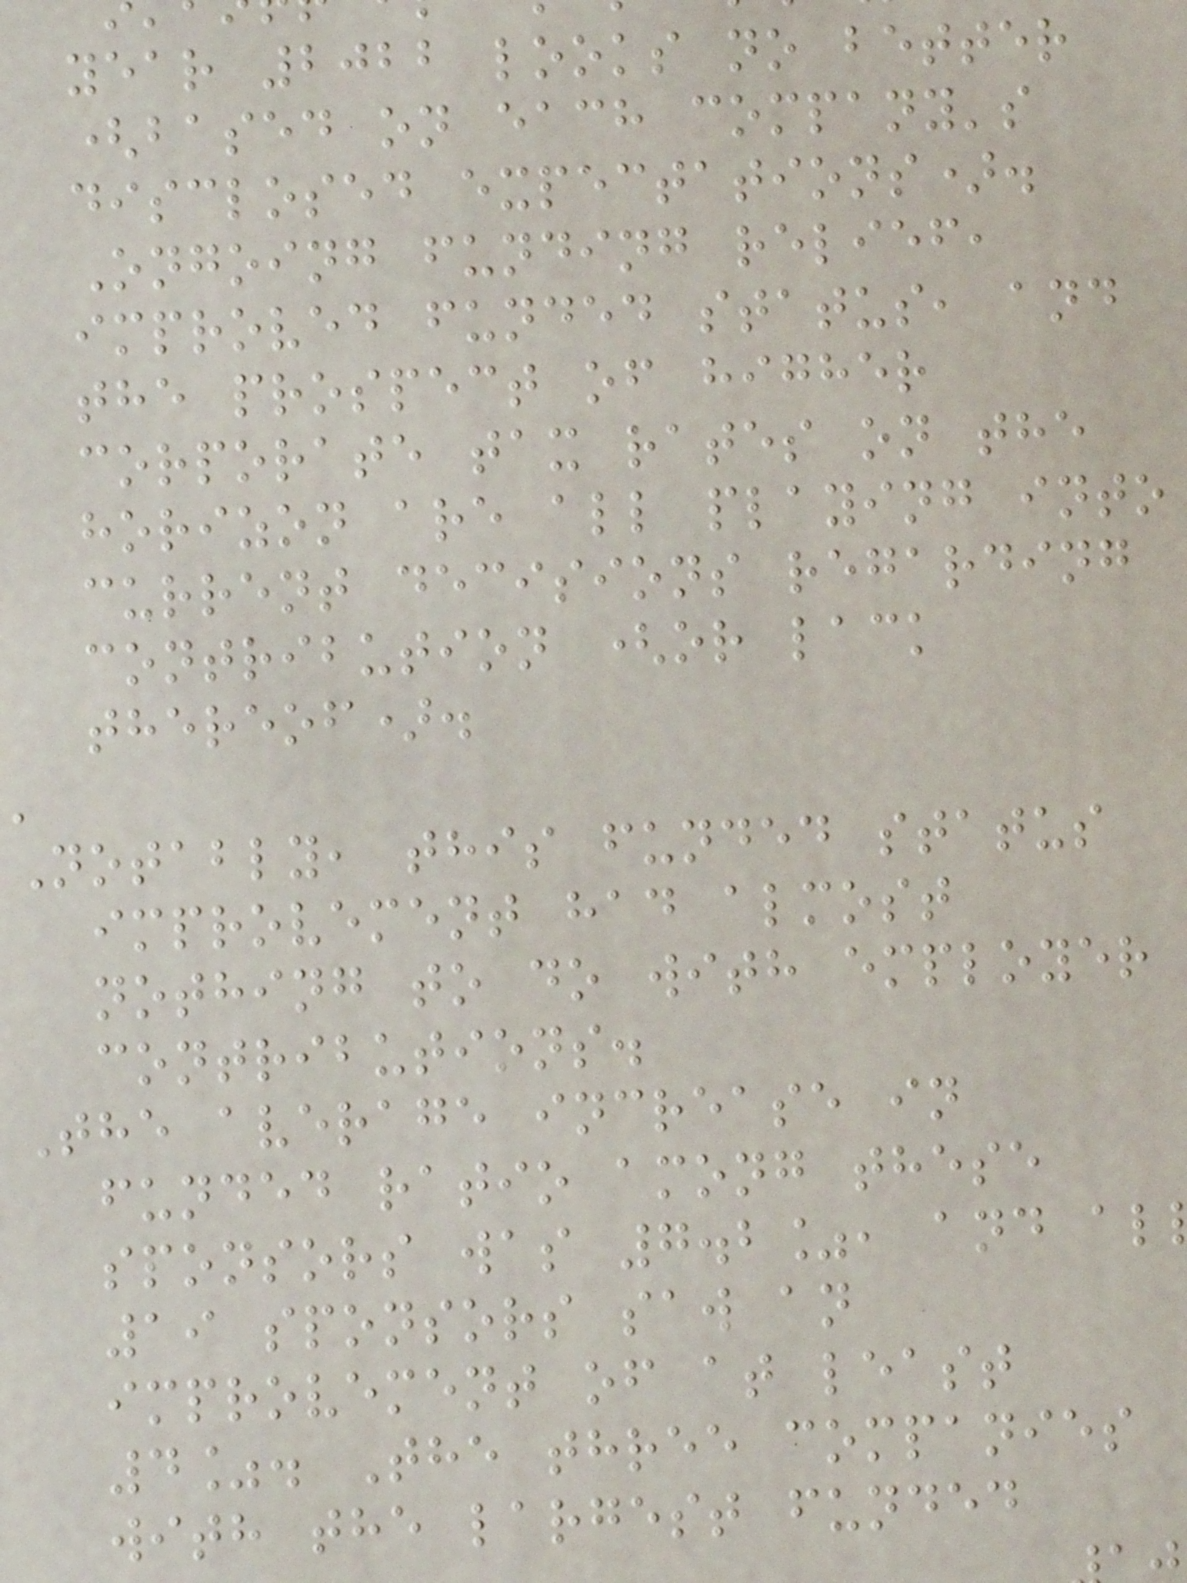year 2022 looks no better
(based on each company's
disclosed expectations).
Ongoing funding relief,
improved funded status, and
the prospect of higher
corporate tax rates on the
horizon are all playing into
current decisions regarding
contribution (or lack
thereof).
'
Notably, this funded status
improvement had almost
nothing to do with employer
contributions.
The average increase in
funded ratio among these
sponsors was 7.2%, and al
19 sponsors saw an
improvement of at least
4%. The three companies
with the largest funded
